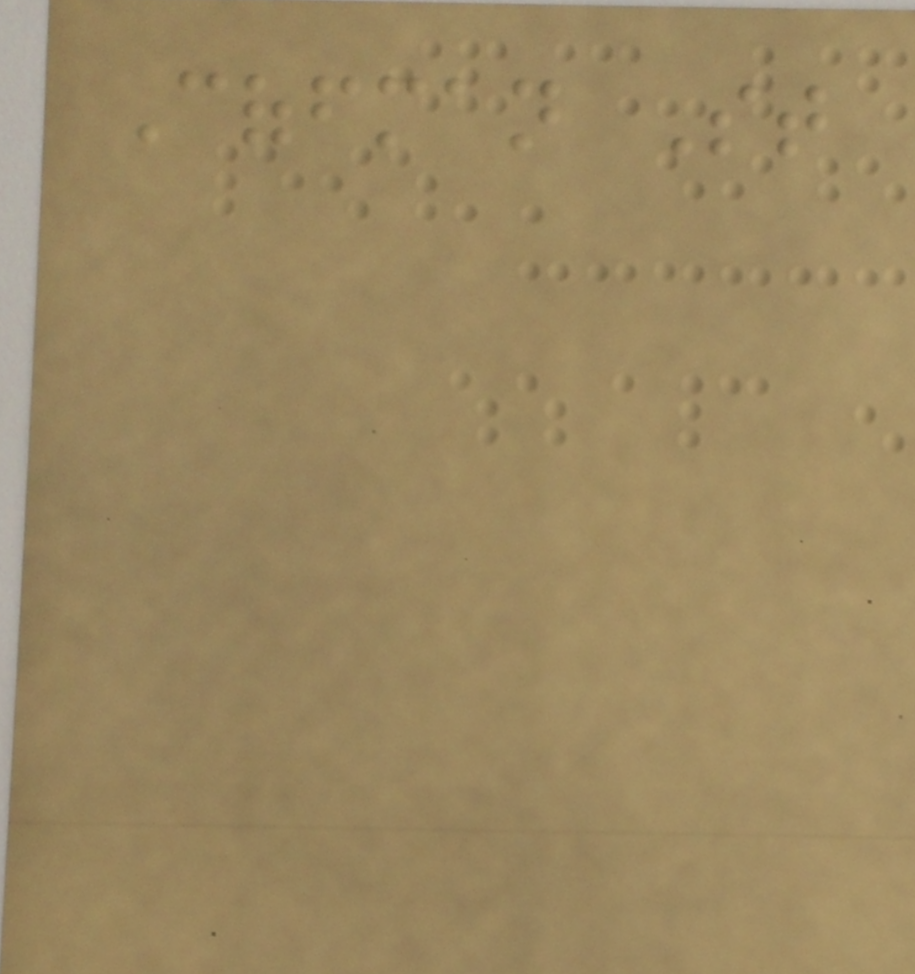Coffman St
